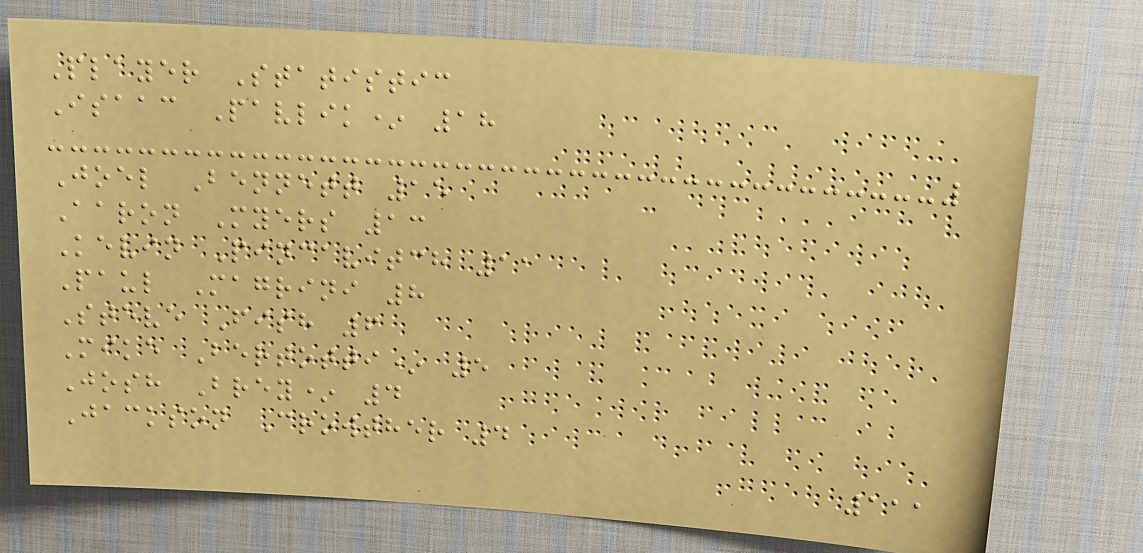Player Statistic
Isaac Pavlik* 18
Joel Bennett 15
Aaron Myers 13
Kevin Pincavitch 11
Paul Magrini 8
Steve Fish 6
Mike Bertotti* 5
Josh Brey* 4
Jackson Crowther 4
111
